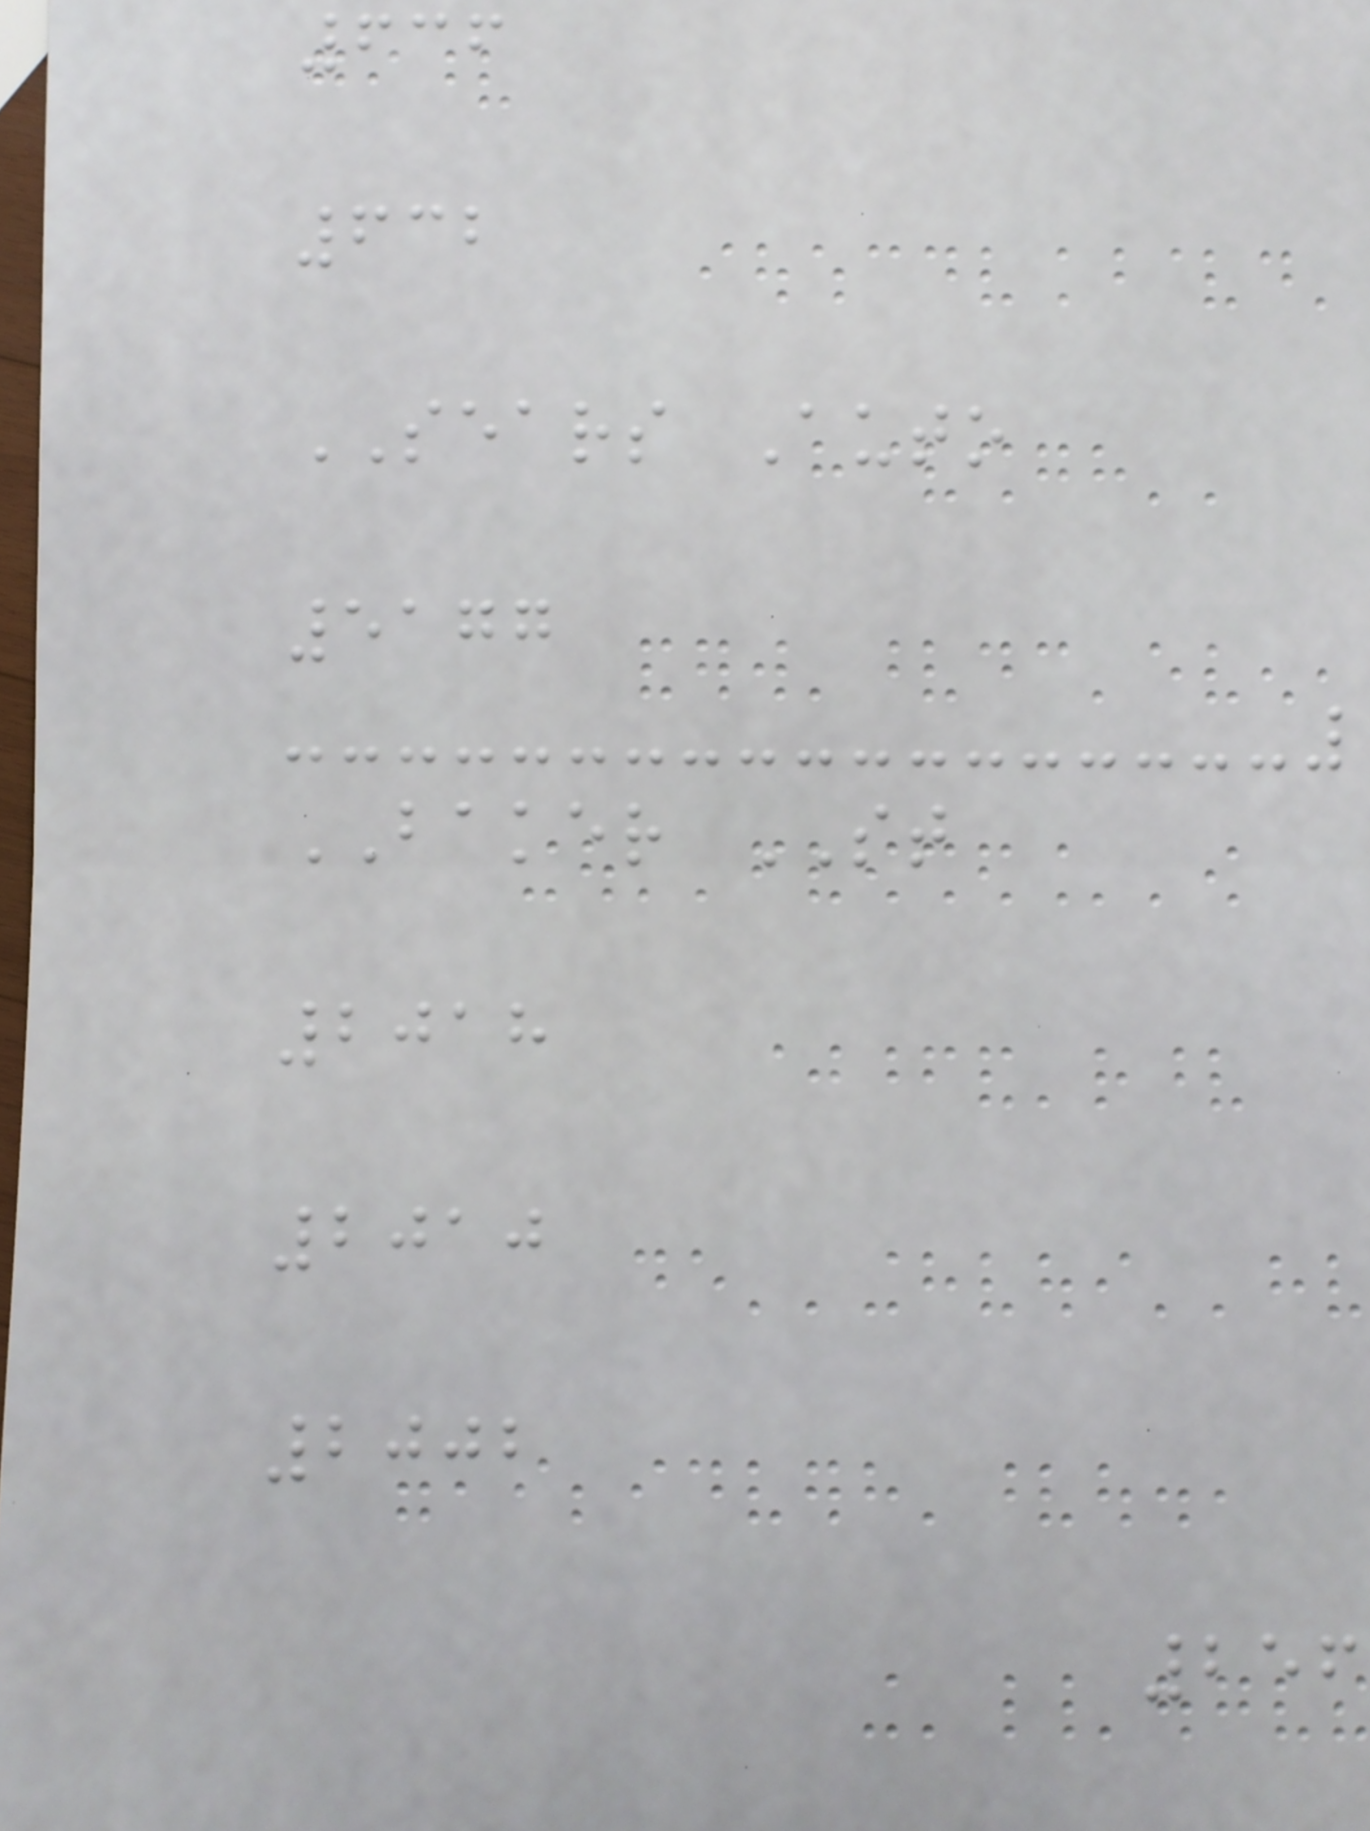636
632
SEARS Auto
5177
BAKER ST
2018
2010
2002
256
